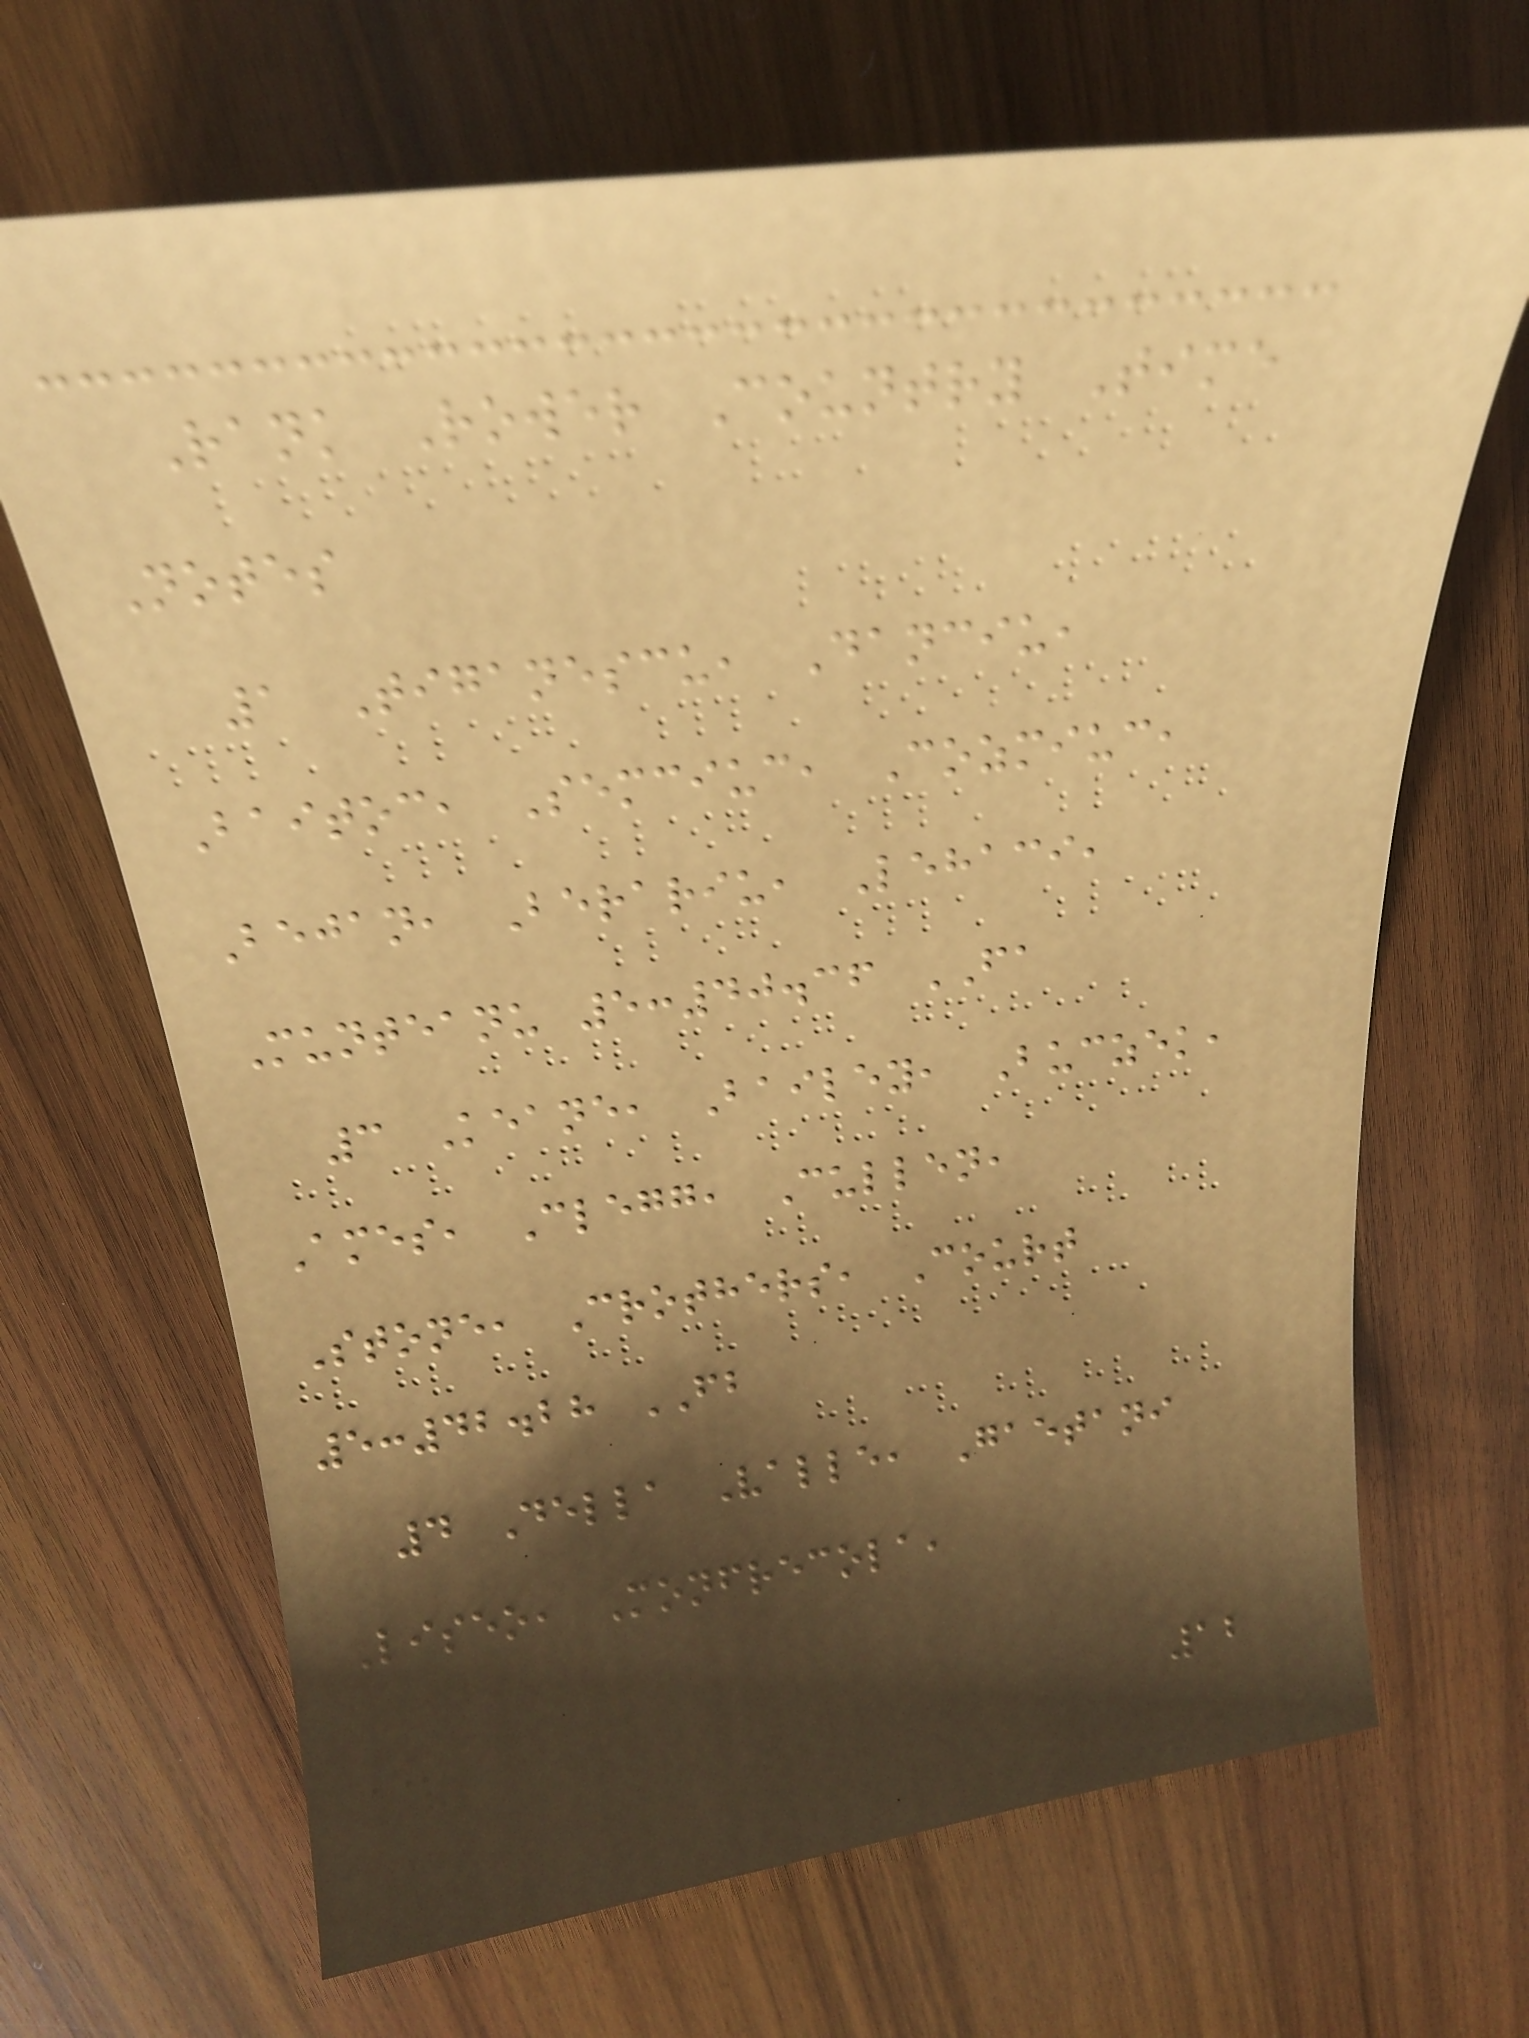Rank Rower Country Time
Notes
1 Tiganescu, Danciu,
Baitoc, Semciuc, Cozmiuc,
Bejan, Berariu, Lehaci,
Munteanu 5:40.36 FA
3 Keane, Bailey, Buczek,
Ames, Clegg, Cullen,
Stone, Crothers, Court
5:42.28 FB
4 Della Valle, Gaetani
Liseo, Monfrecola,
12
